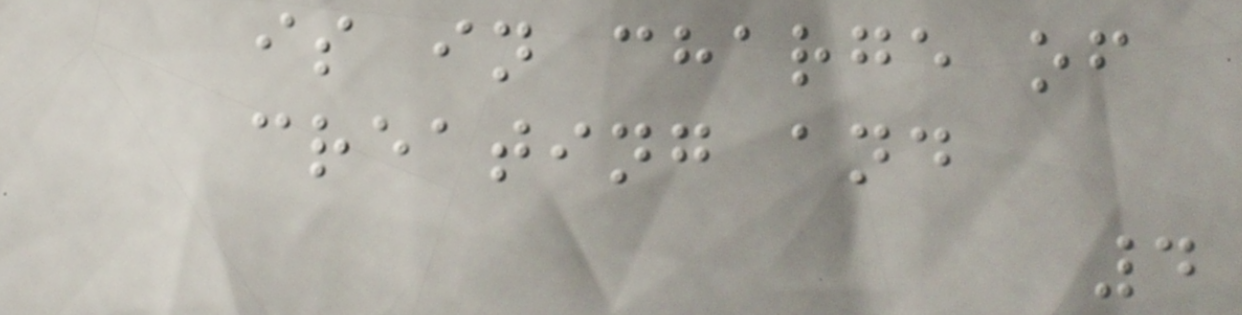is in charge of
creating and
4
